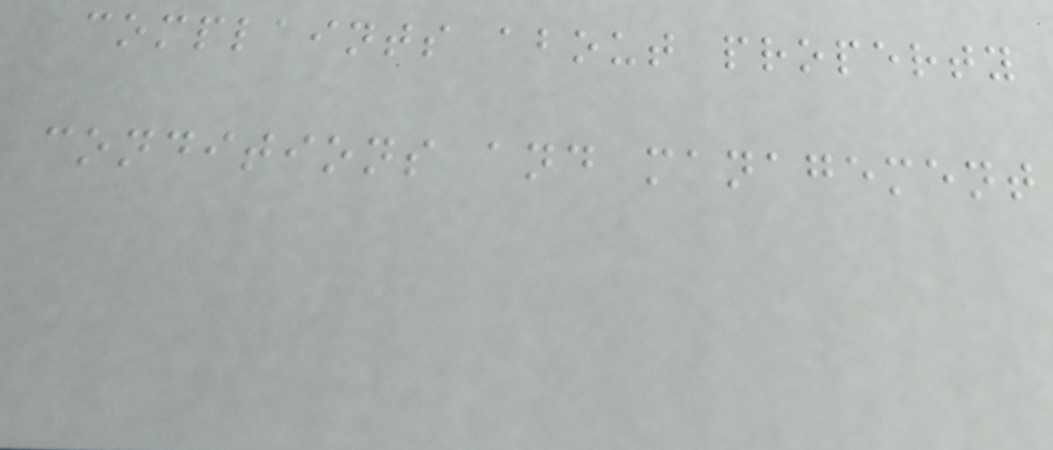complaints about property
conditions and management
